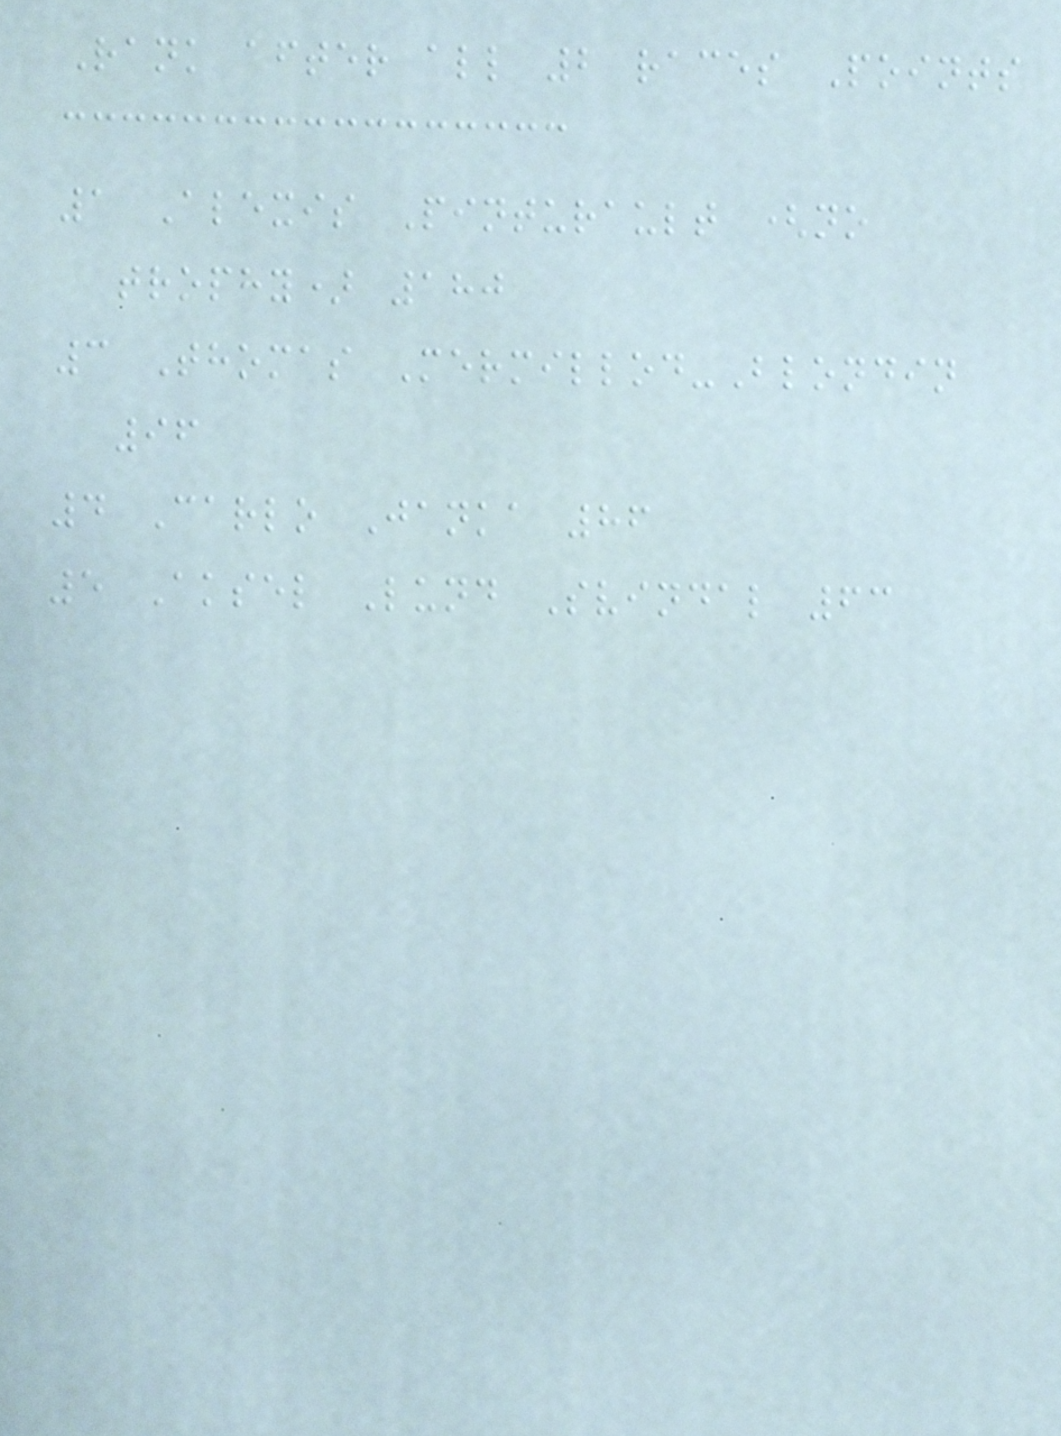Rank after all 2 races Points
1 Alexis Pinturault (no
trophy) 180
3 Thomas Mermillod-Blondin
96
4 Carlo Janka 86
5 Aksel Lund Svindal 63
